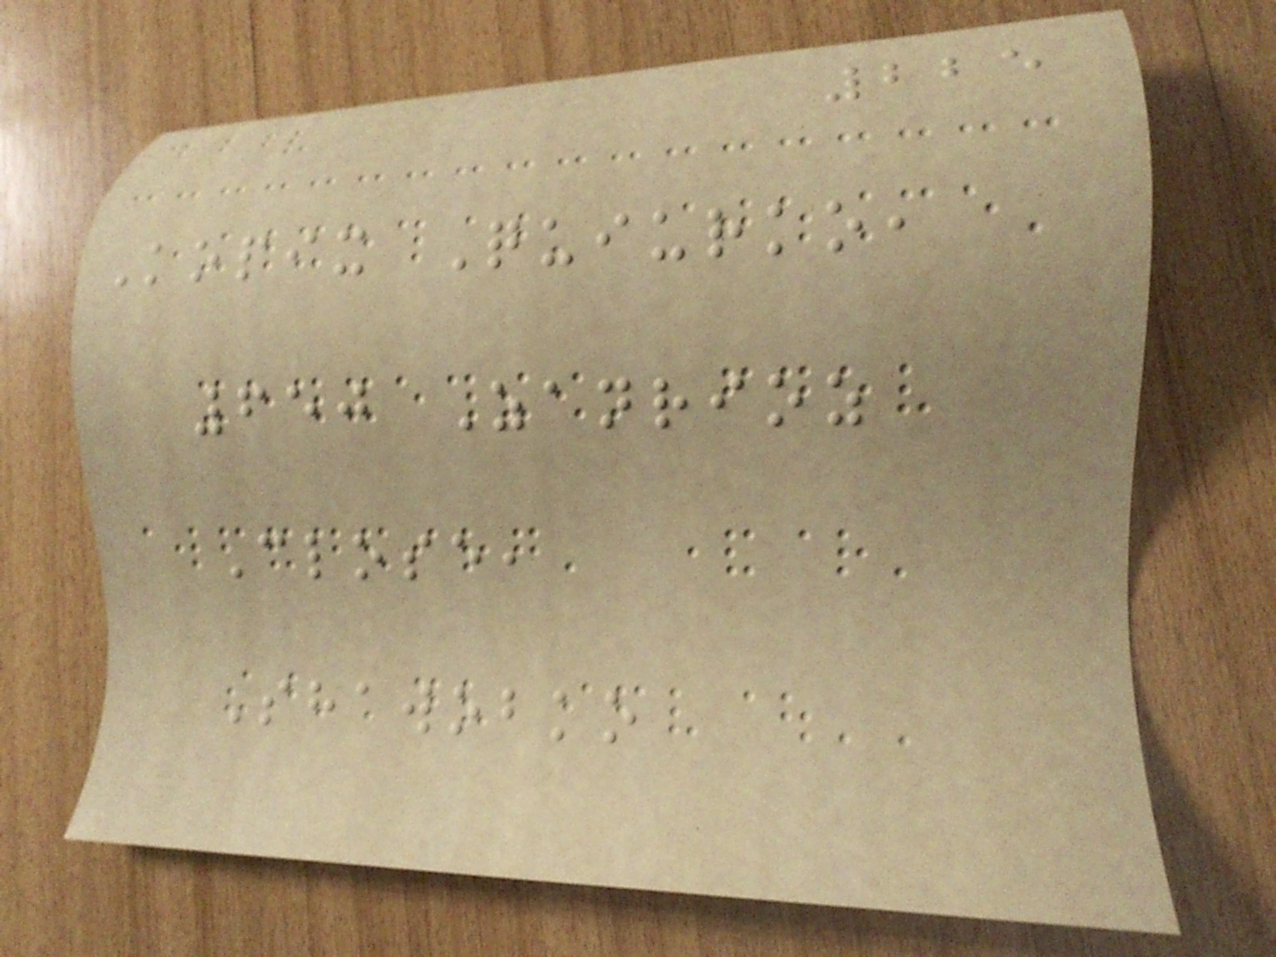225
Kopix Quiurko,
650 Zanrioz
Close,
Shawobko
